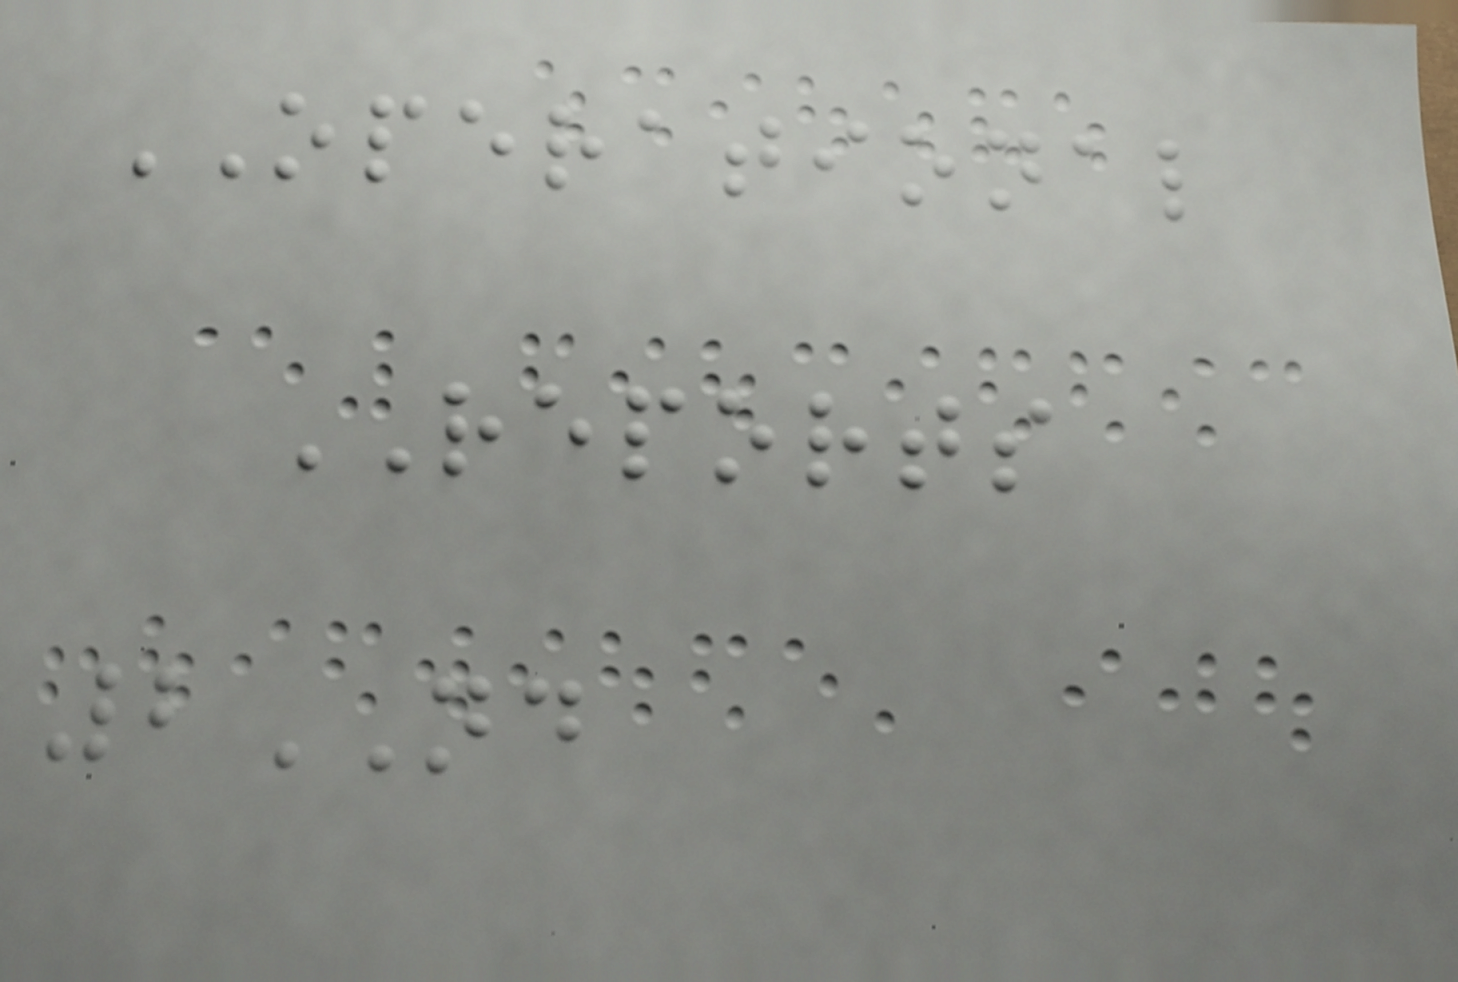OPERATIONAL
REPORTS
2ND
